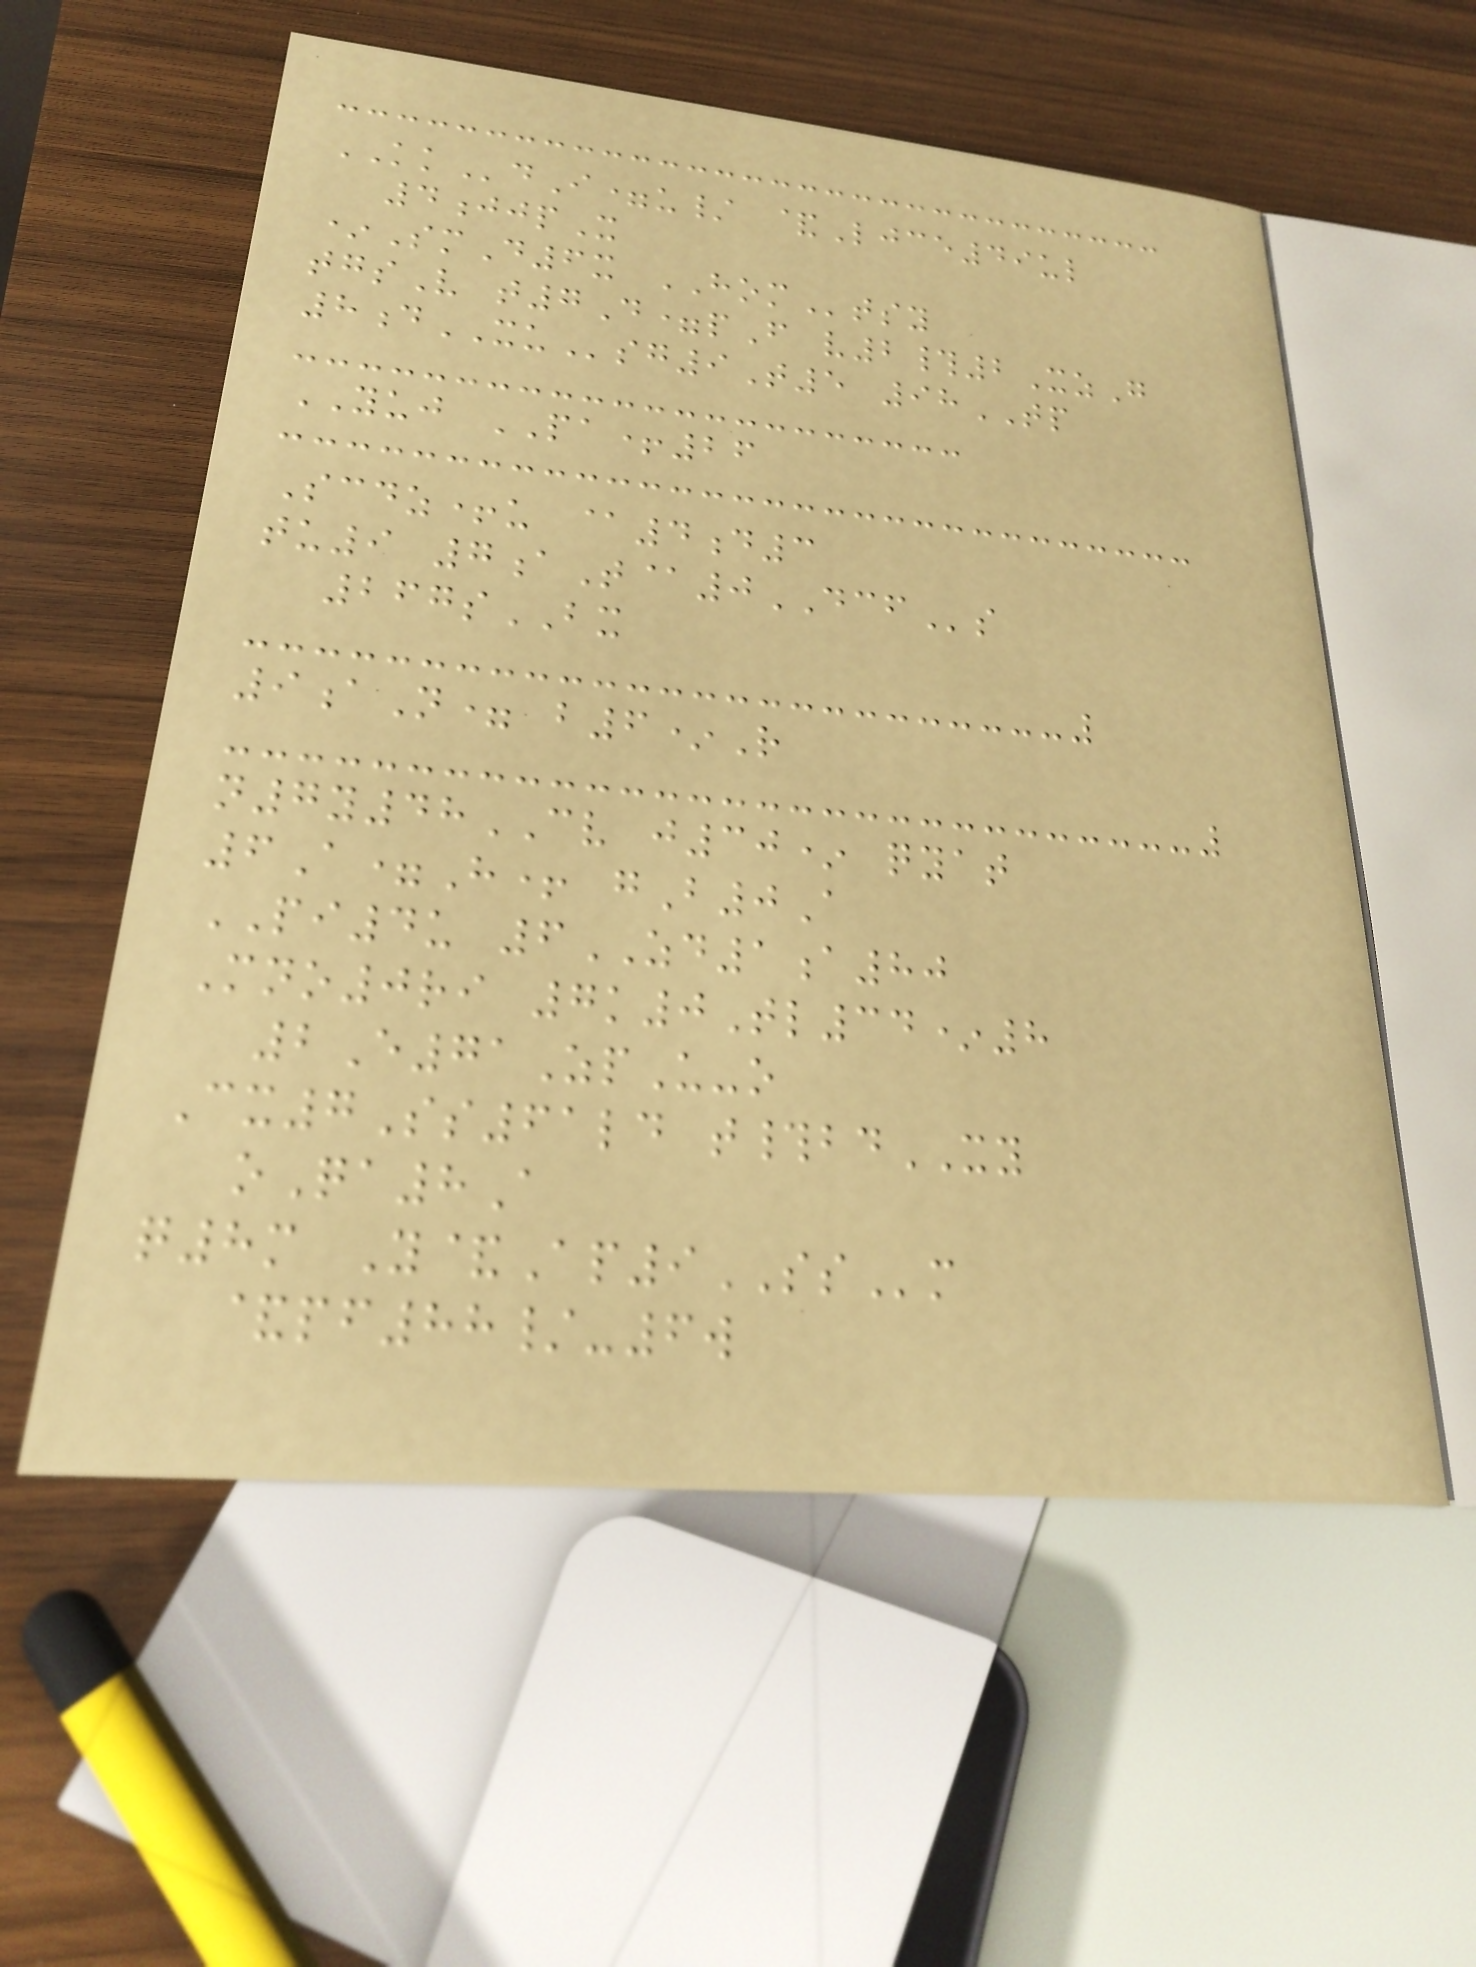KKdI=u/ &Ljce49ul
4jjpX
*SmD6x HOMtsy
tgsV t7D=pF v2#2XzG
8dXUsg9T5 98TP
YUJ PA+26
Scdz+u @4d3
tu9 7aT@0DCFs
267sBX
9aN= b6*R
n7y48CV j30* qyat
6A=H+ gB0A
PI4u 6ZD1a80
Mno0ri 7k0Tl34*8
2E71ZpU-o
Cx7Ss61ld t#bdXY
oQa8A
q8m Y&Ap9SSm
&pf88/-6w
